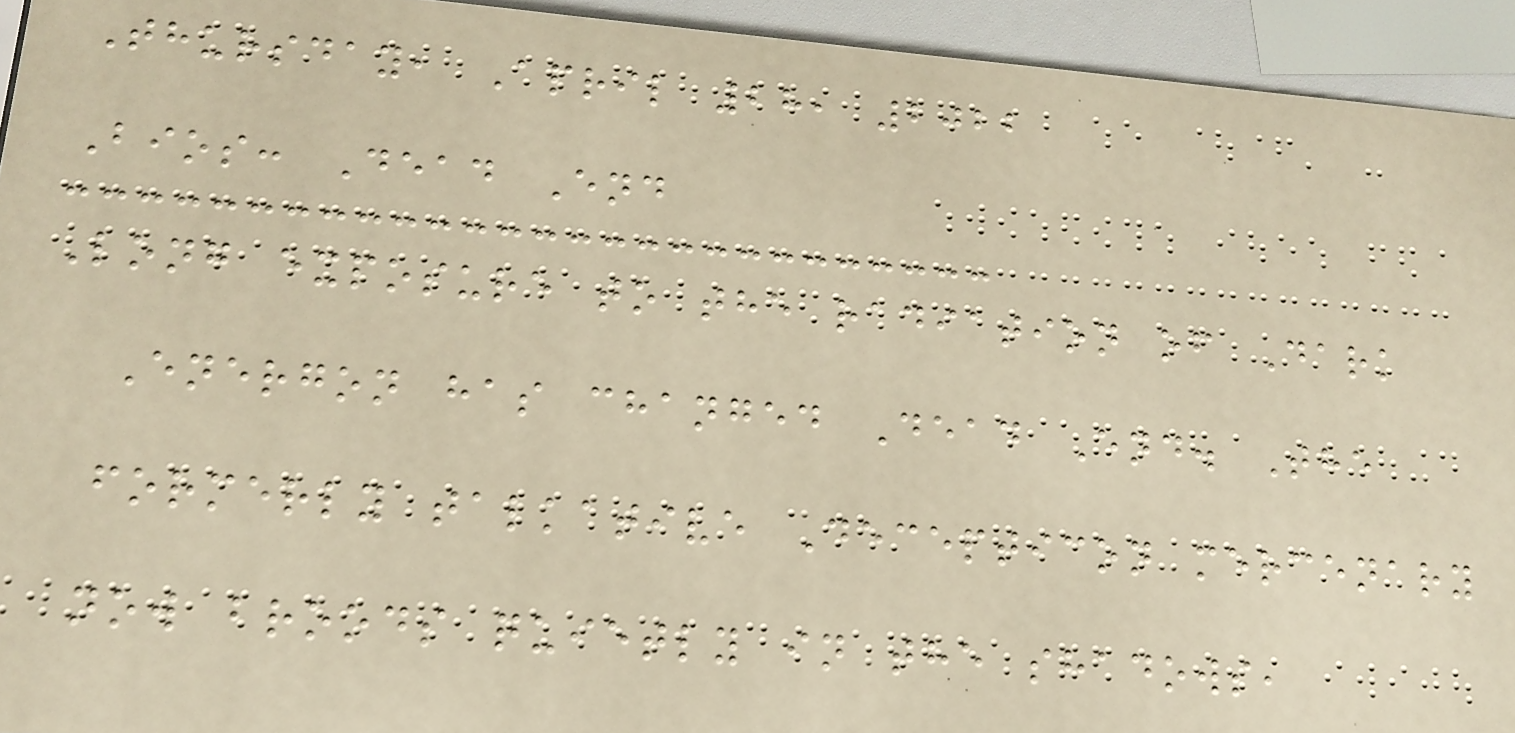Thursday, April 28, 2022
Bios: Dead End
Long exposure to the radiation of Dark
Energon has changed Dead End. The
formerly talkative Decepticon mercenary
now broods quietly in the shadows,
